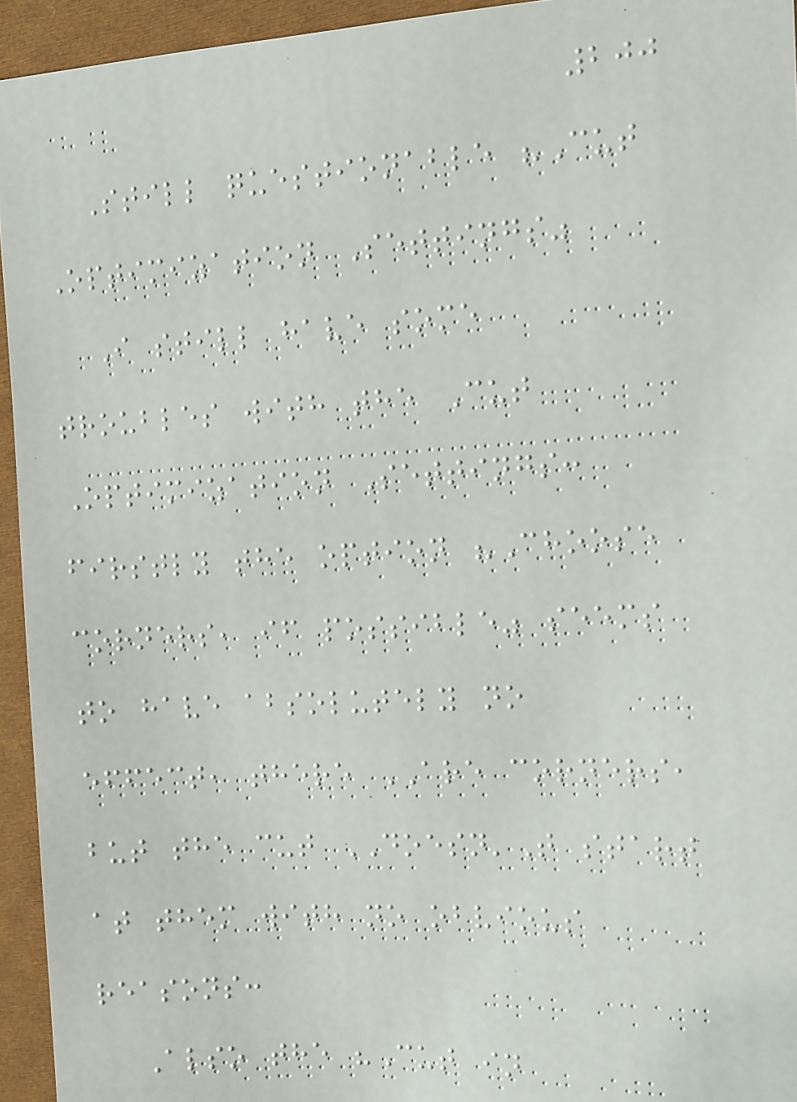200
Still questionable "Cut
Optimization Settings"
I still have some
troubles with the Cut
Optimization Settings:
firstly the option "Choose
corners, if possible" seems
to have absolutely no
effect, there ARE corners,
but the cut DOESN'T start
at them with no obvious
reasons:
Also the "Cut in
